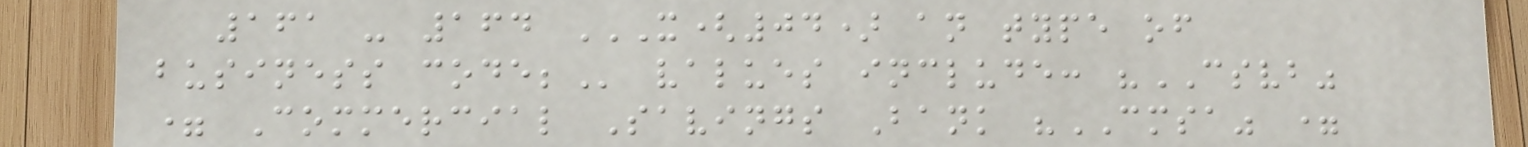161 - 164 X(04) AN TYPE OF
BUSINESS CODE; values include: "CSVB"
= Commercial Savings Bank "CMSA" =
